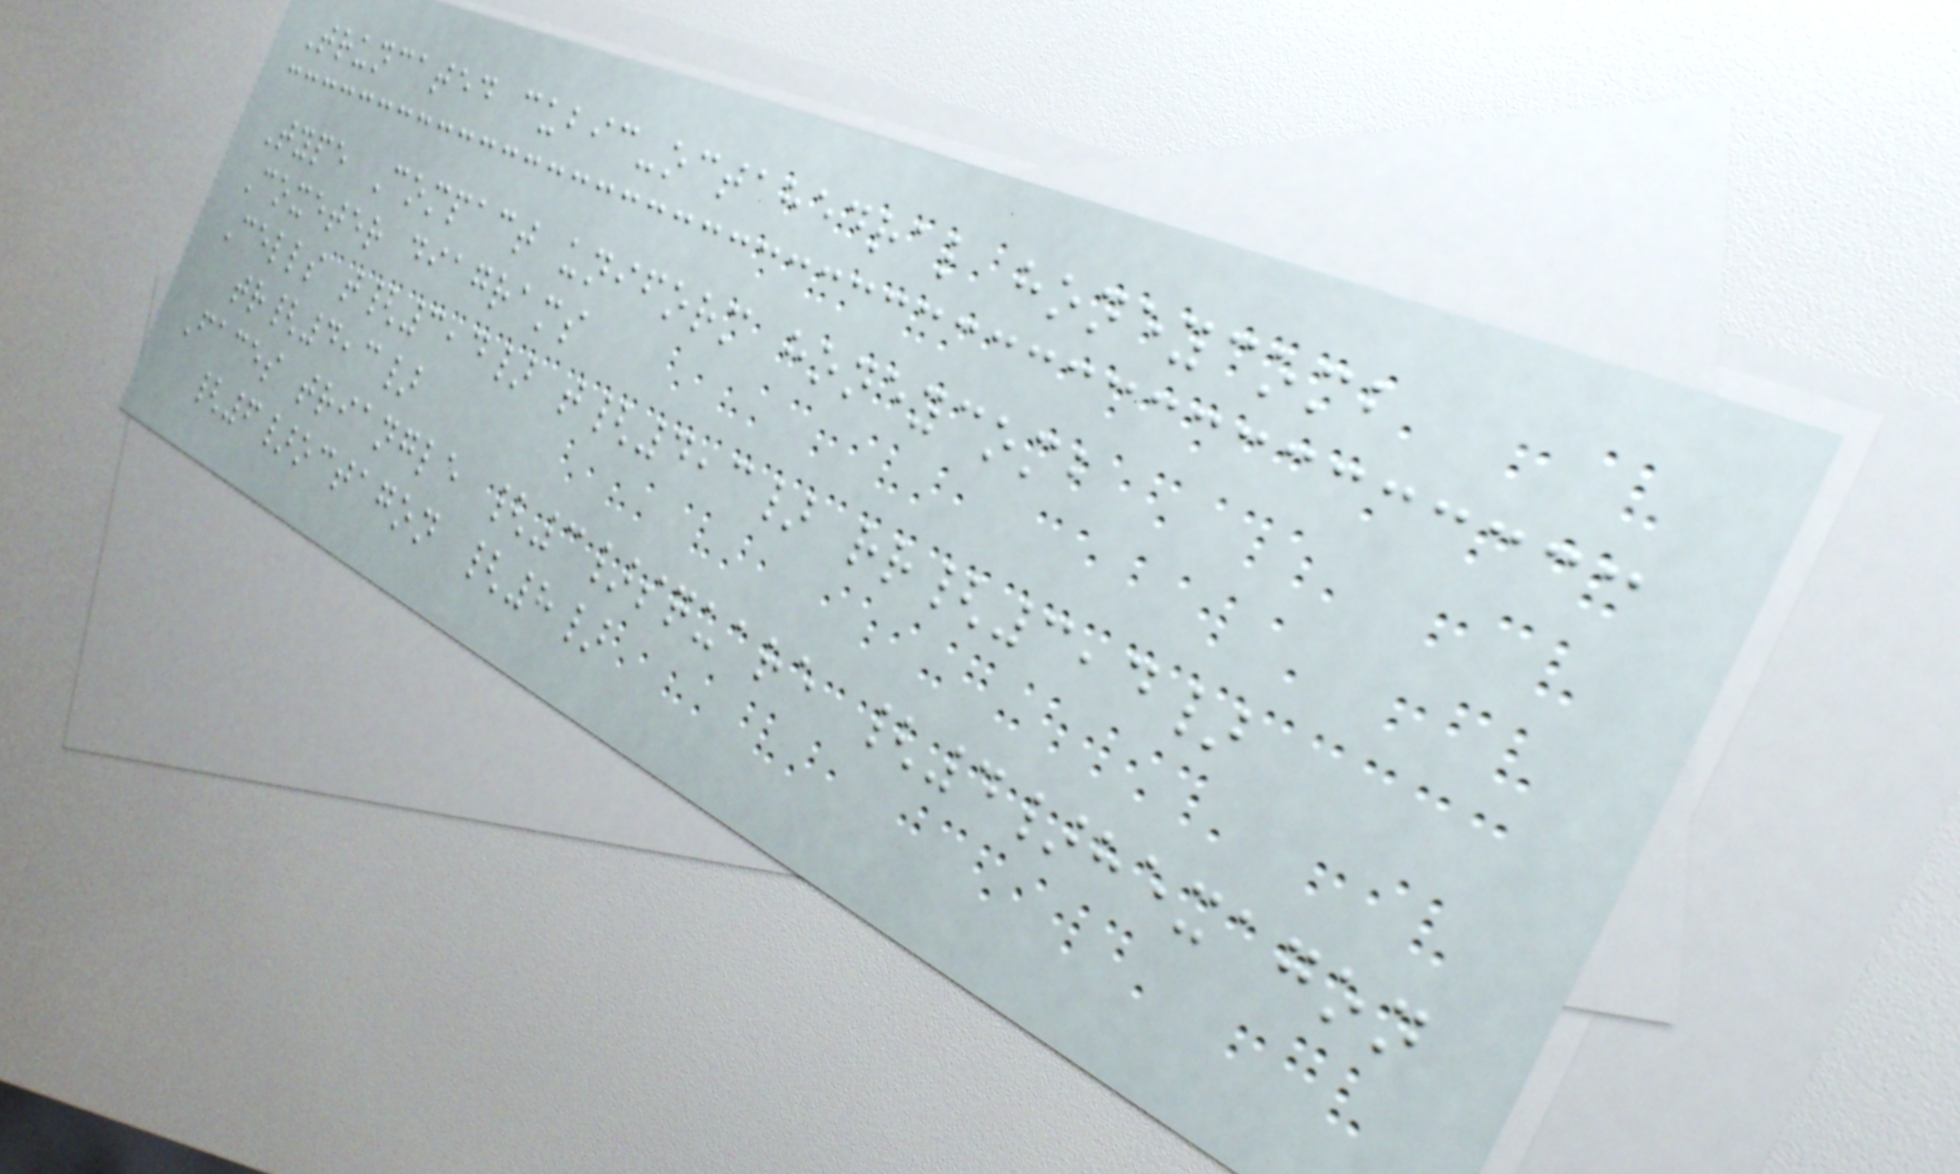Truncated cubic-octahedral honeycomb
Type Compact uniform honeycomb
Coxeter diagrams
Cells t{3,4} t{4,3} rr{3,4}
tr{4,3}
Faces triangle {3}square {4}hexagon
{6}octagon {8}
